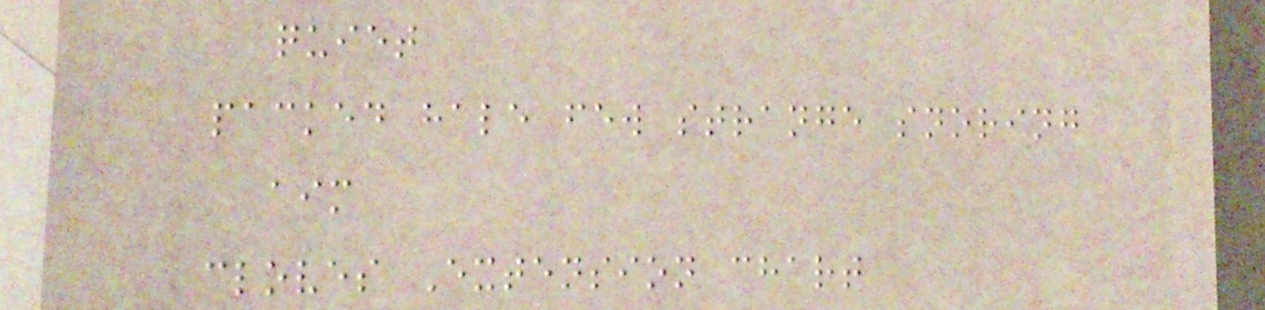quiet
packed hale few strange snoring
aim
cloves Extension chart
